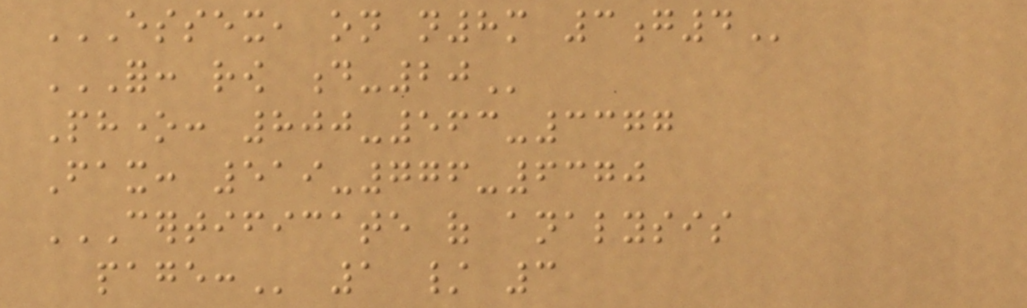ESSEX, ON N8M 3G4
FOR: ROW D-20
Phone: 800-563-3377
Fax: 519-776-6370
CERTIFICATE OF ANALYSIS
PAGE: 1 / 3
